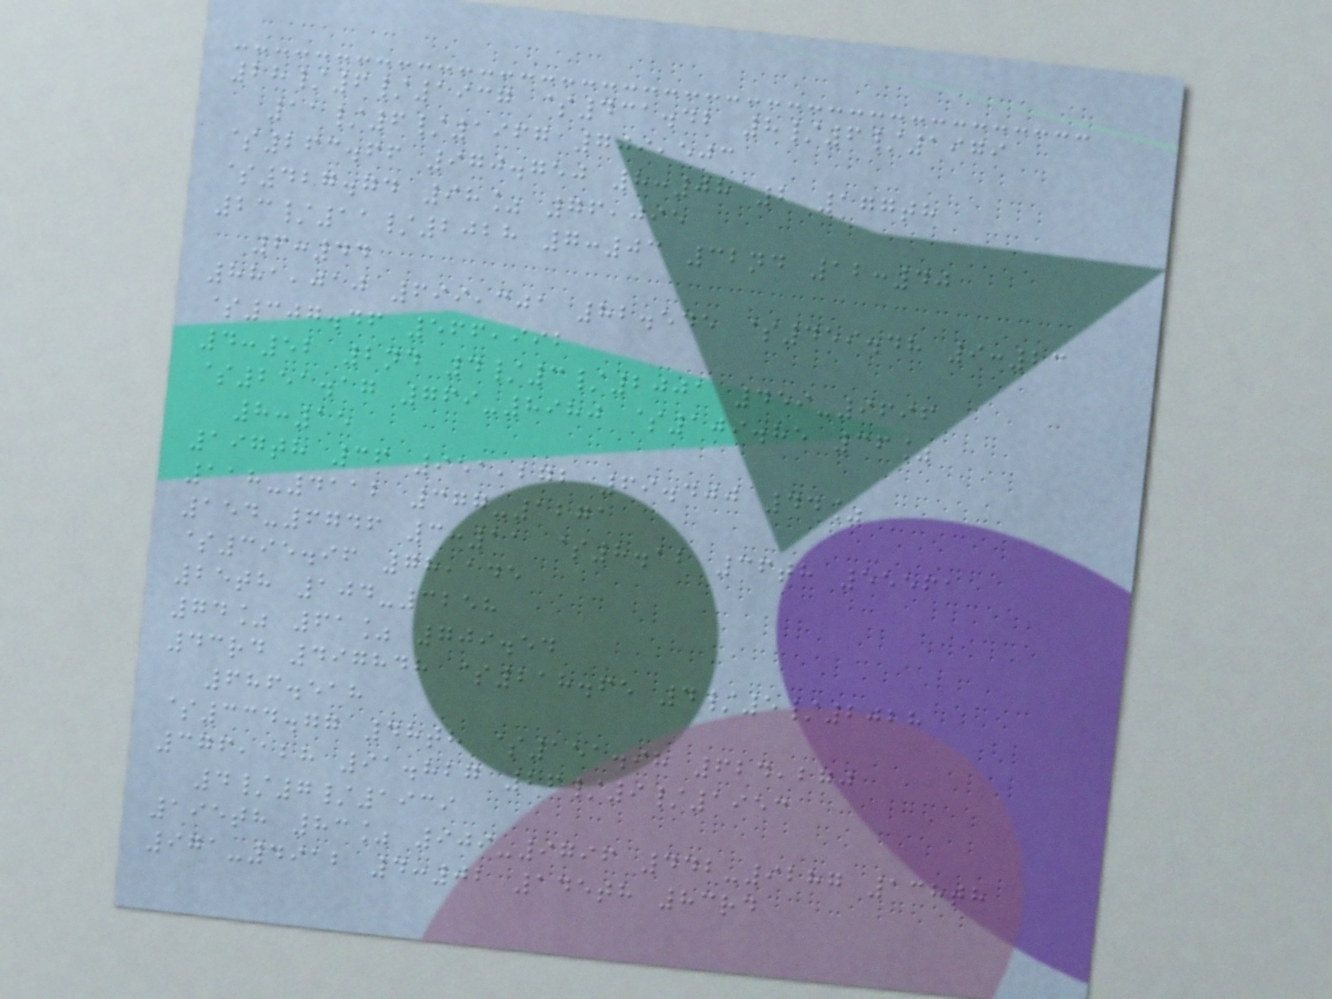28/6/1937 $431.42 8/6/1979
11/6/1967 709,503
$263.66 970.750 8:08 2 177th
$427.74 98% 76,095
23/11/2028 7:03 32nd 12:40
6:44
881,010 699,301 82.545 $459.48 9:23
$307.46 566,992
4:52 2nd 4/3/2001 459-9696
$251.17 769-8980 $109.85 36%
8:15
197th 36 951,272 69.400 44%
118-4112 377-1271
154-6746 3:11 $8.12 36th 55561
$395.96 78,145
25th 104-3258
74% 61% 709.54
43rd 497848 $218.65 4/5/2028
686.518
$334.77 48th $151.98 624,270
376,128 91.827 26/9/1953
4/7/1939
195th 83% 909-9796 442-9287 138th
971-4912 4:02 145th 83rd
